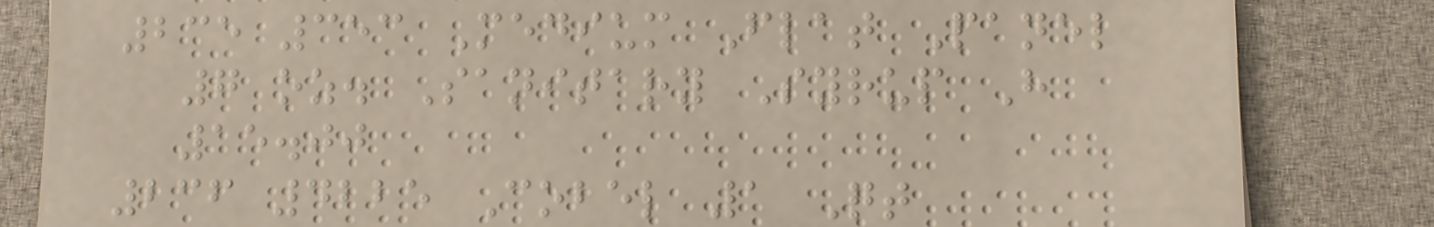235 353 Medium Flat Panel
7 oz. Sanitary Syrup H
15.00
236 4225 Cobel 1 Qt
